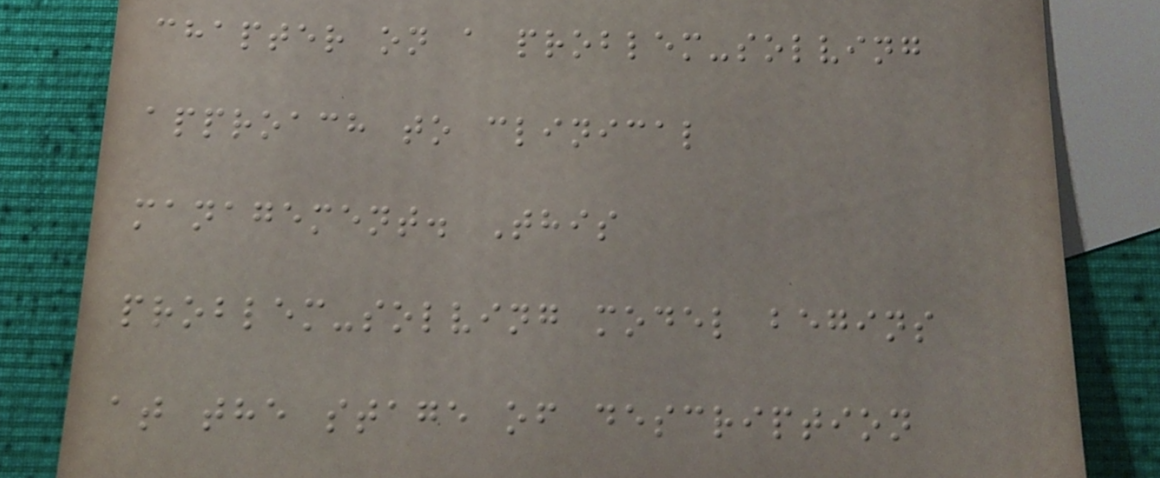chapter on a problem-solving
approach to clinical
management. This
problem-solving model begins
at the stage of description
